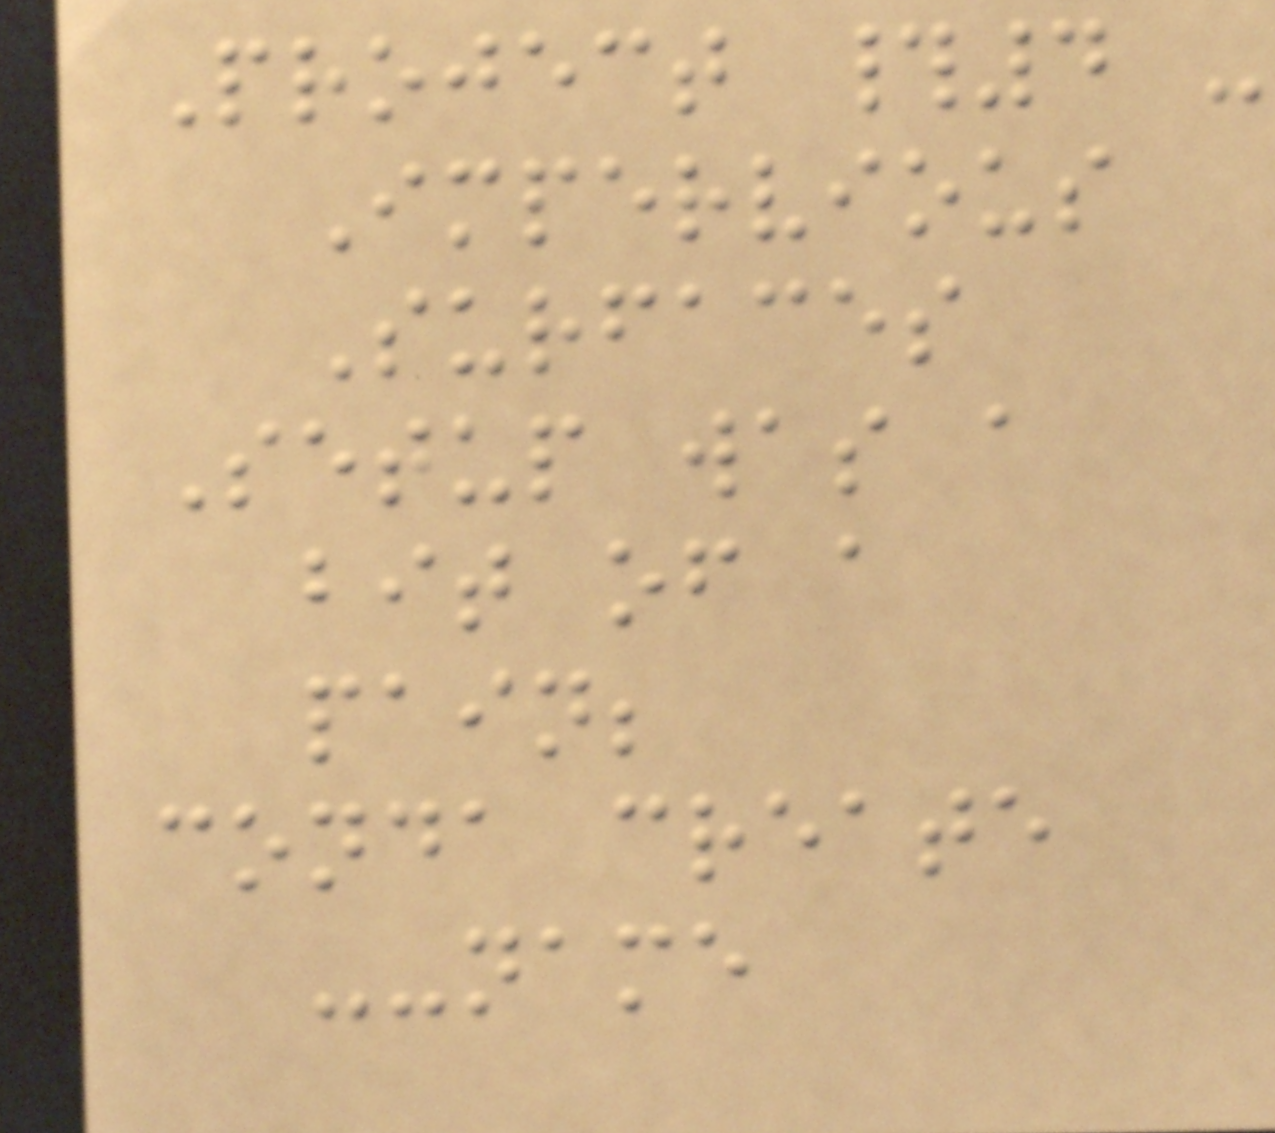Project #4 -
Impervious
Surfaces
Setup was a
bit of a
pain;
conda create
--name
